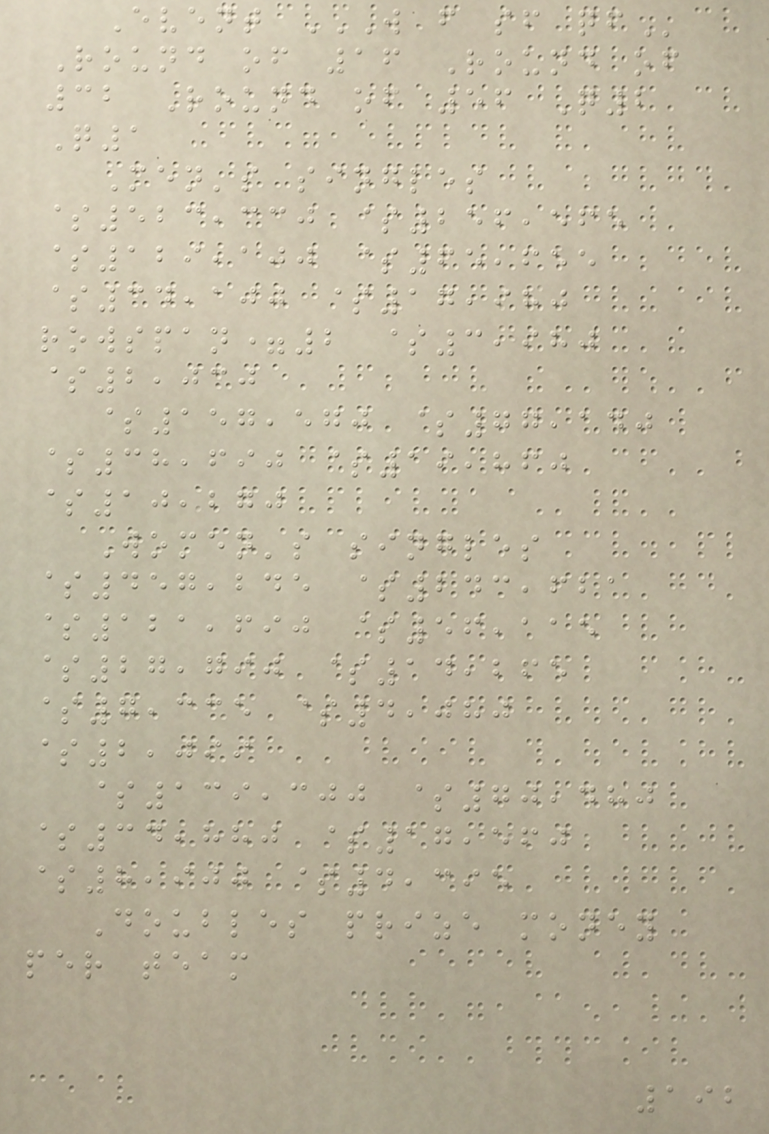Event W F SF QF
Round of 16 Round of
32 Round of 56 Q2
Q1
Men's singles
$523,330 $256,565
$129,100 $65,655
$34,100 $17,980
rowspan=2 $3,980
$2,030
$157,570 $77,140
$38,690 $19,860
$10,270
Women's singles
$457,245 $243,621
$121,690 $56,115
$27,790 $14,265
$7,335 $4,080
$2,099
$139,300 $70,480
$34,880 $17,560
$8,900 $4,395
Doubles prize money
per team
192
